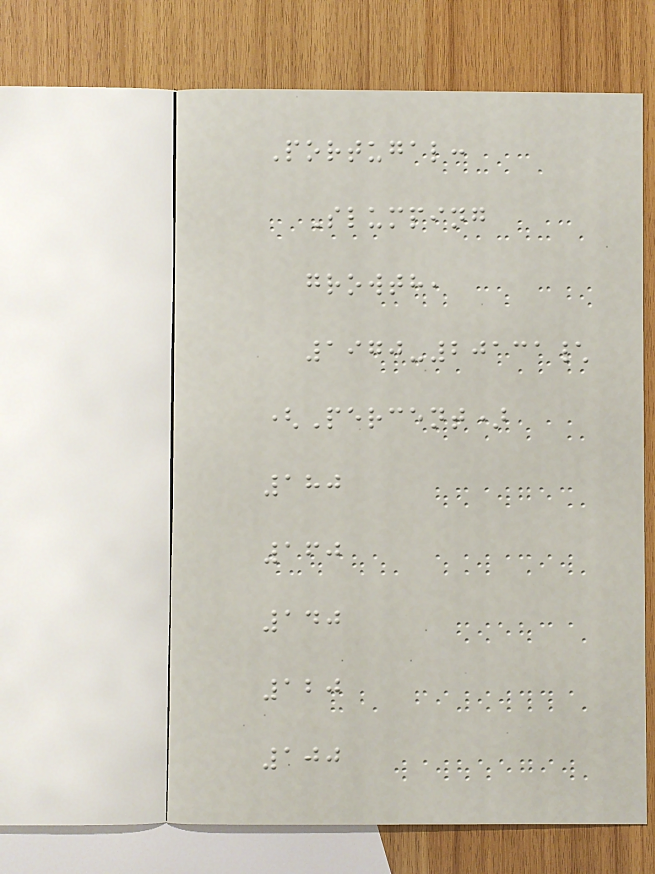Portugal:
Slumping
growth,
1970-20131\
(Percent)
180
160
140
120
100
